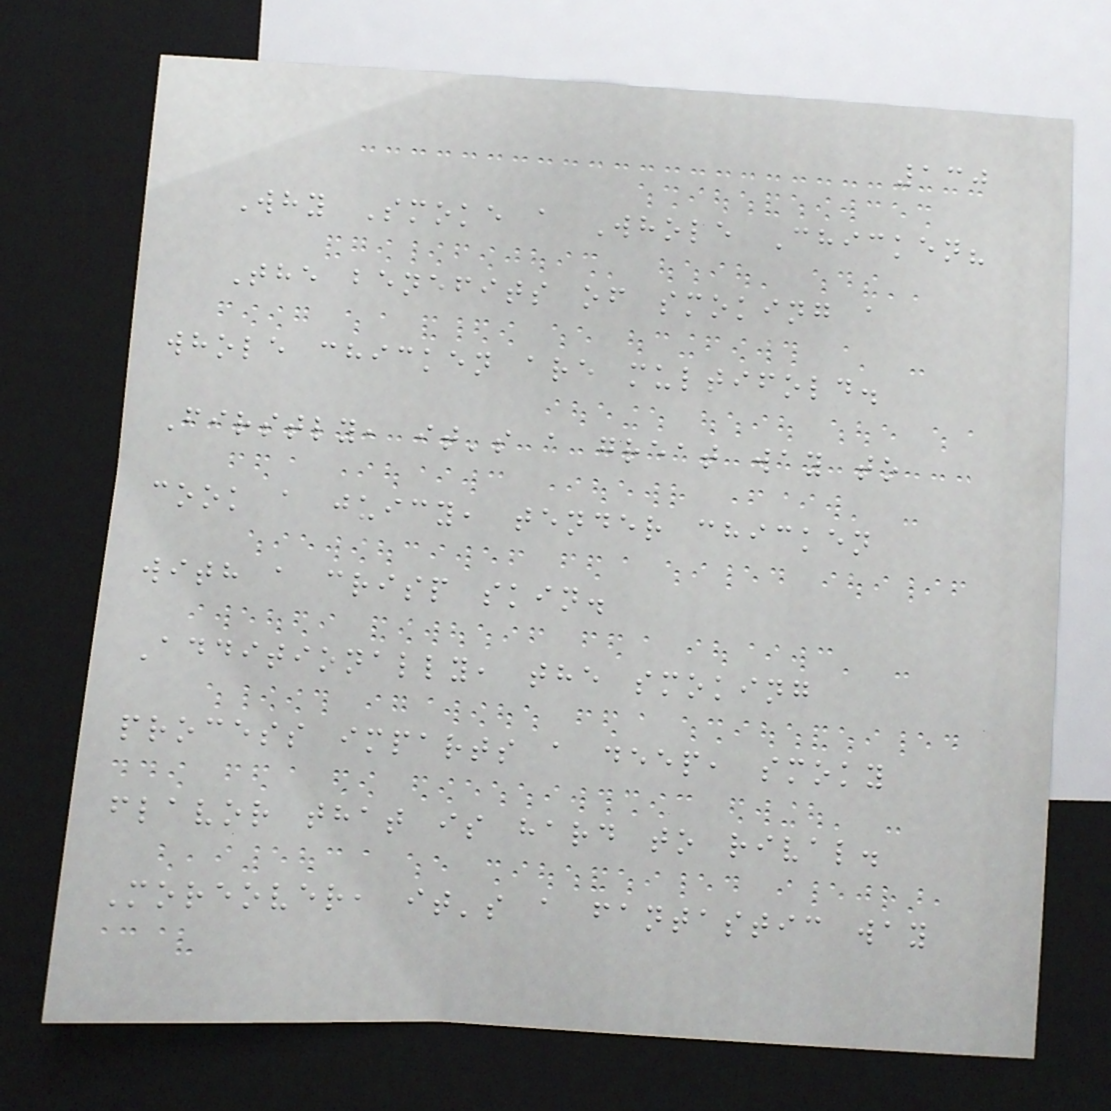130
Why Smoke a Whole Chicken?
The benefits of smoking a
whole chicken are multifold.
Firstly, it's a great way to
cook a juicy, tender chicken
with a crisp skin.
Additionally, the smoking
process imparts a deep, smoky
flavor that is hard to rival.
Moreover, it's a fantastic way
